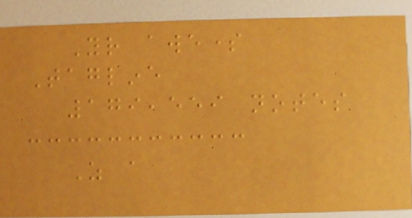Your awesome
Tagline
179,559 notes
As a
